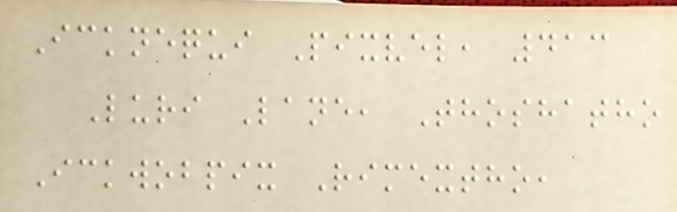Icknequi Pixvel, 413
Luri Lane, Thoshatho
Ickwobpix Rimextho,
